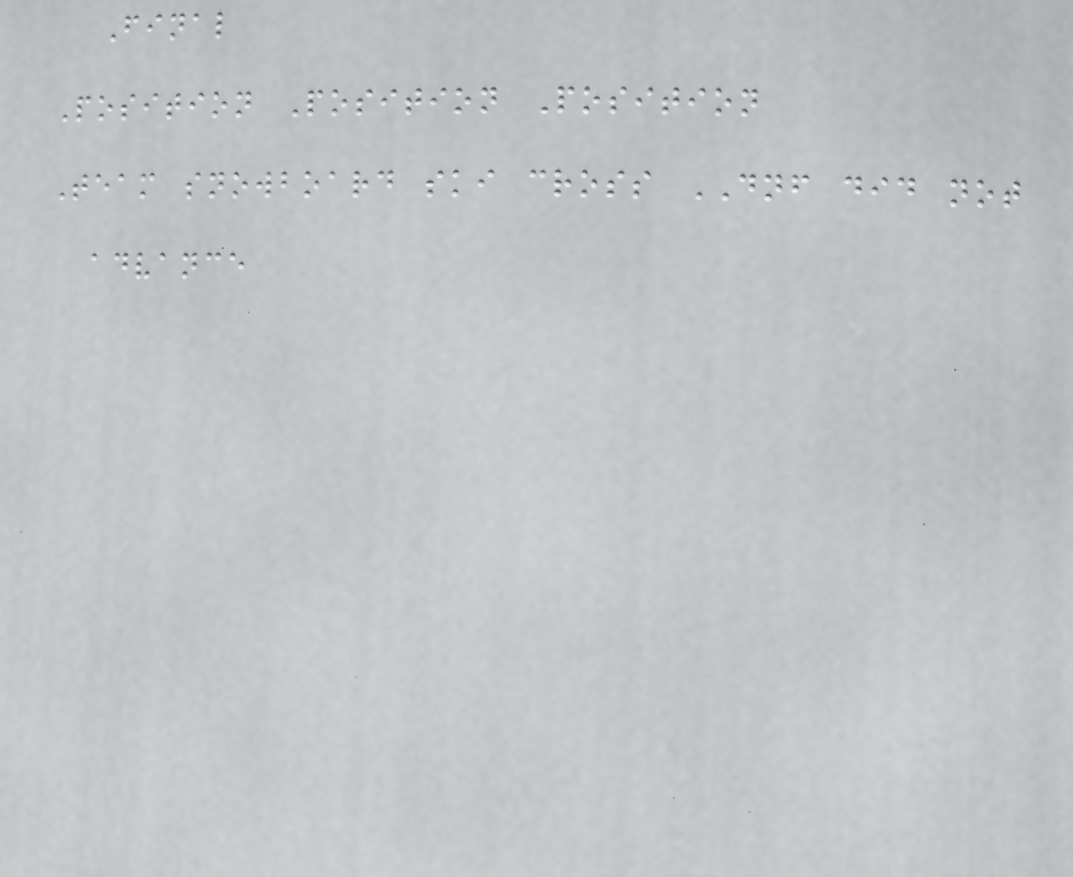Final
Position Position Position
Team snowboard ski cross DNF did not
advance
